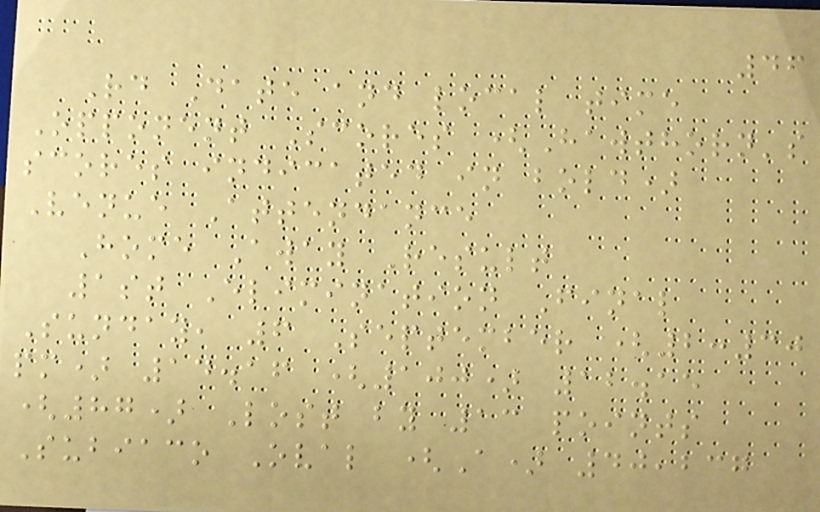46
Rd Date and local time
Opponent Scores (Hawthorn's
scores indicated in bold)
Venue Attendance
Home Away Result
1st Elimination Final
Sunday, 6 September (2:30
pm) 14.16 (100) 12.15
(87) Lost by 13 points
Subiaco Oval (A) 40,237
